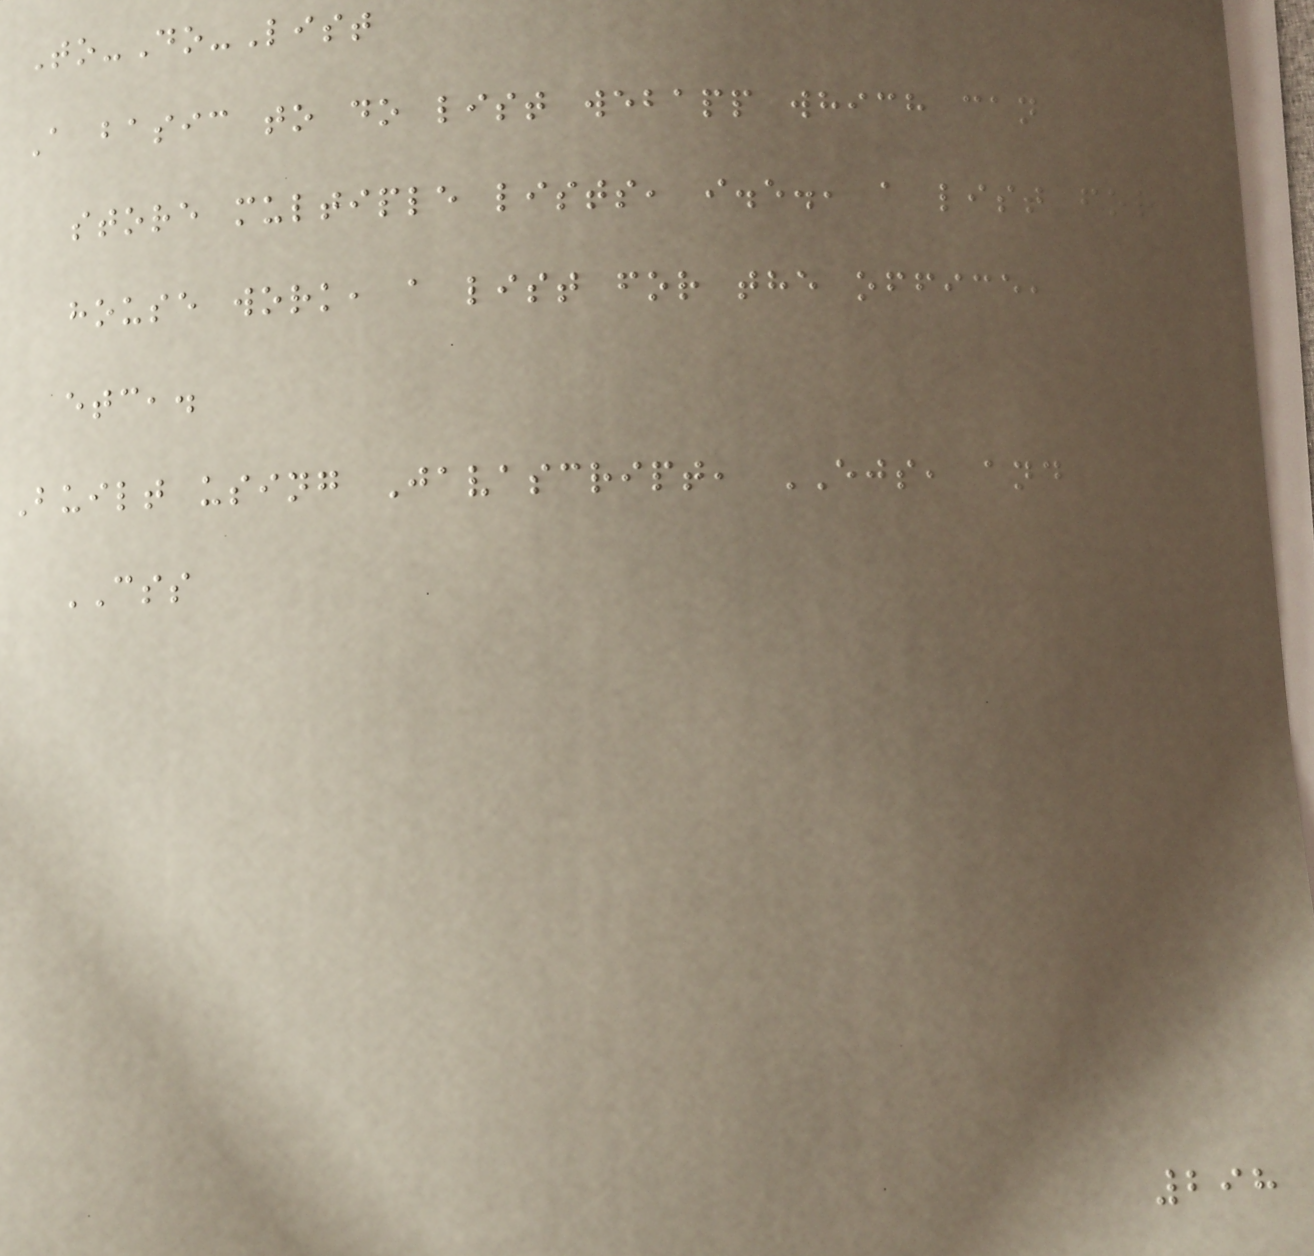To-Do-List
A basic to do list webapp which can
store multiple lists, i.e., a list for
house work, a list for the office,
etc,.
Built using Javascript, EJS, and
CSS
298
